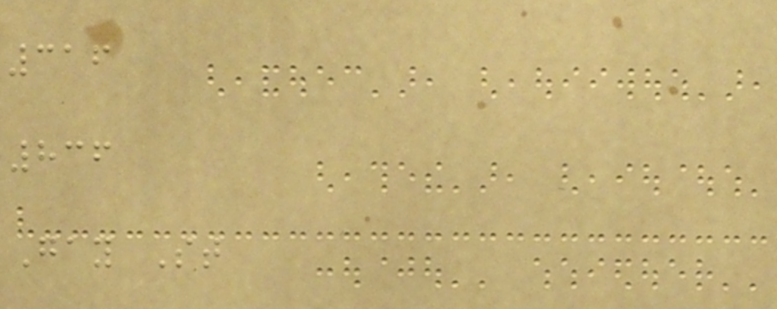316
836
Gay St
